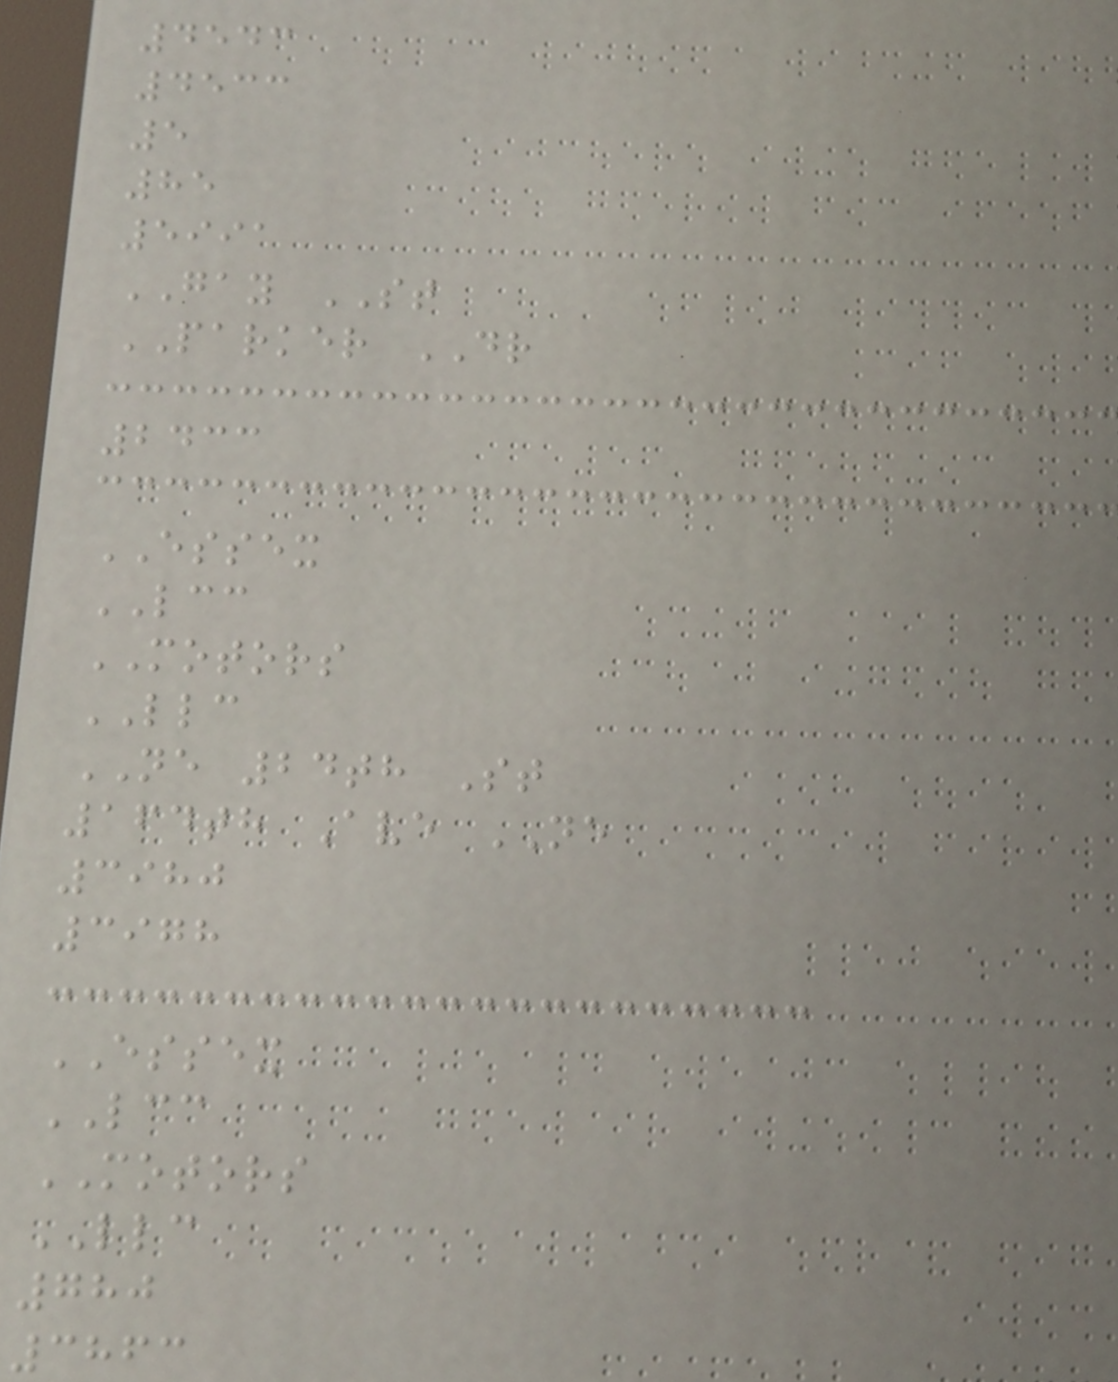4543
4533
5
85
5991
GAY ST
PARKER DR
2433
ESSEX
LCC
MOTORS
LLC
NE 24th St
164th Ave NE
3980
3978
ESSEX
LCC
MOTORS
LLC
780
3863
